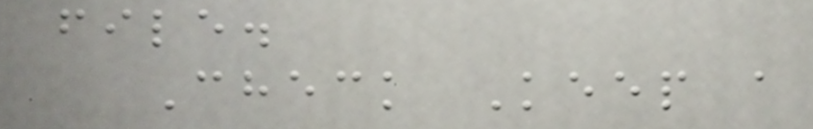file.
Check Keep a
